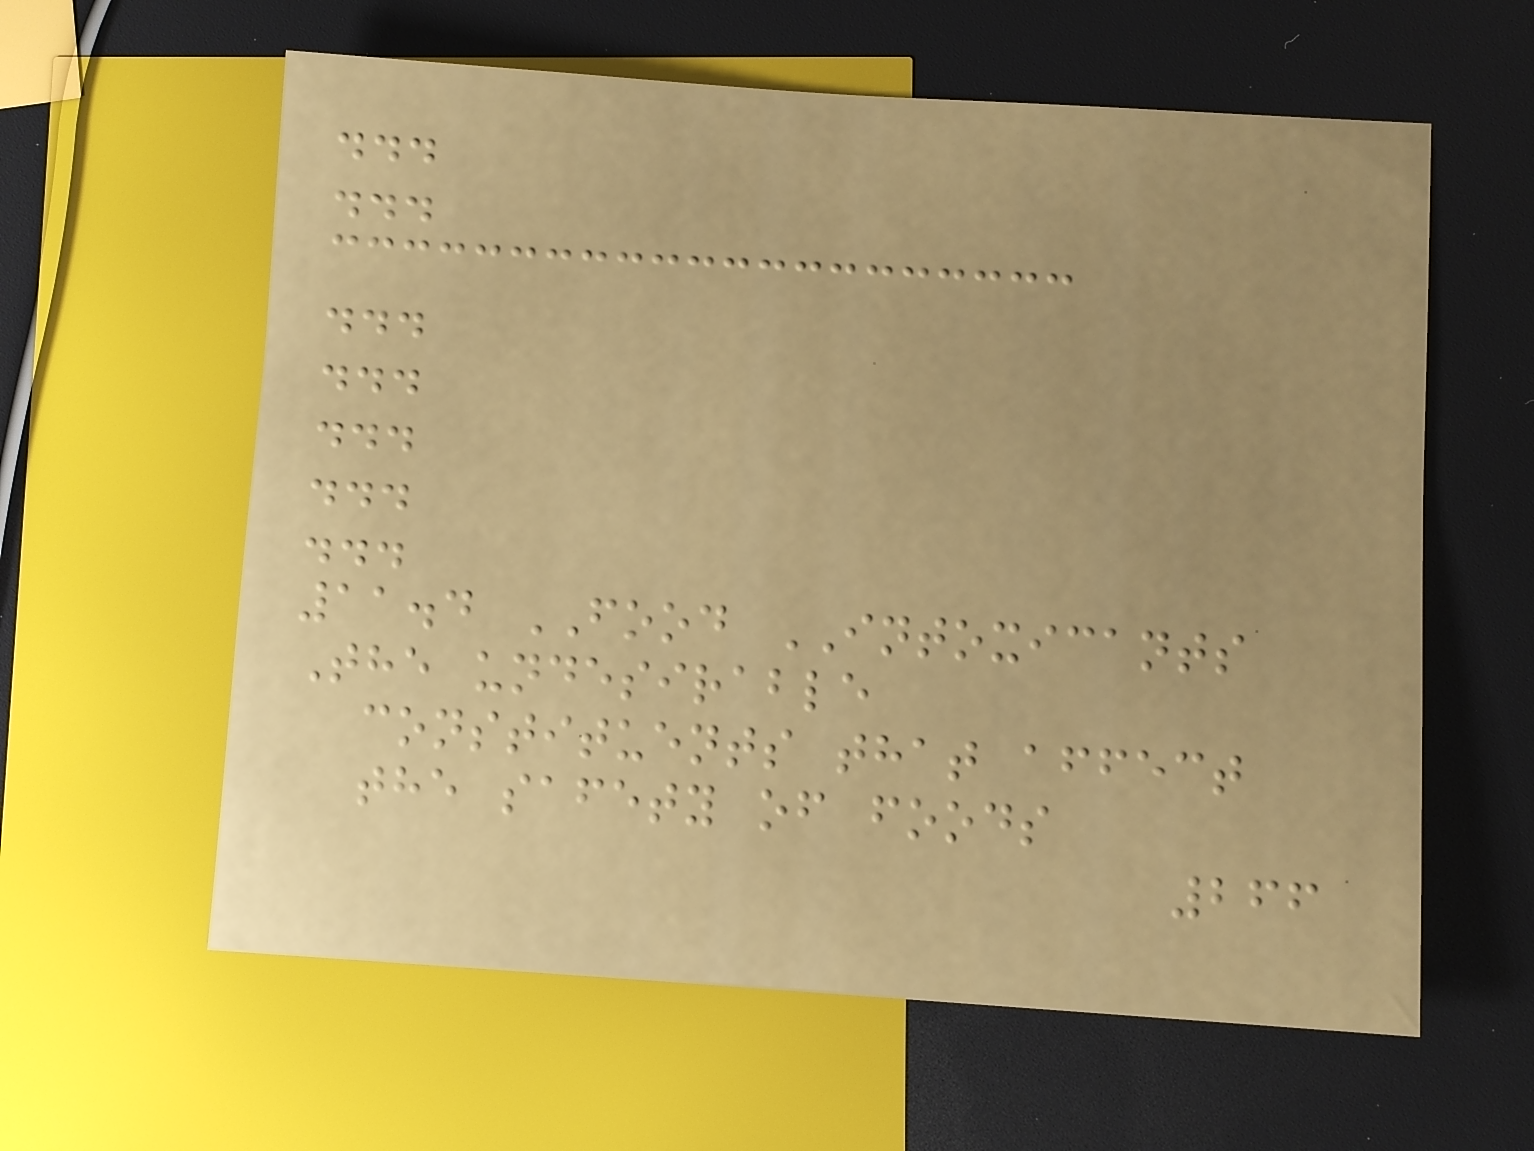...
...
...
...
...
...
...
11.4 FOOD INTOXICANTS
The undesirable
constituents that affect
the safety of foods
266
